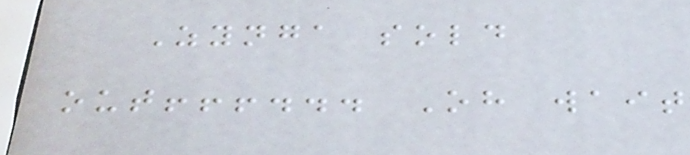Zynga sold
out!!!... Oh wait
